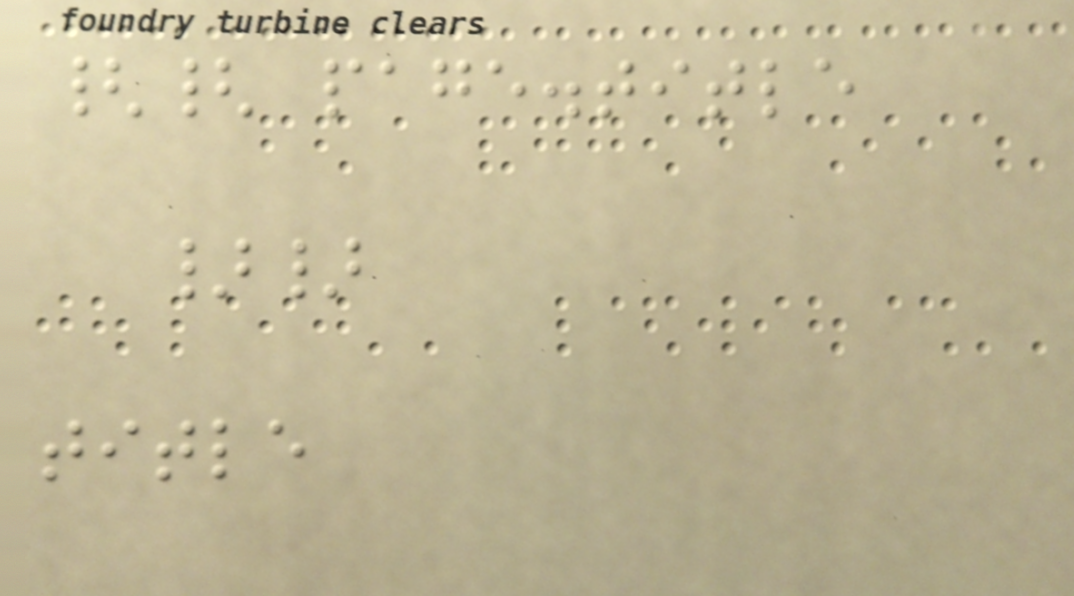{{ page.title
}}
title
